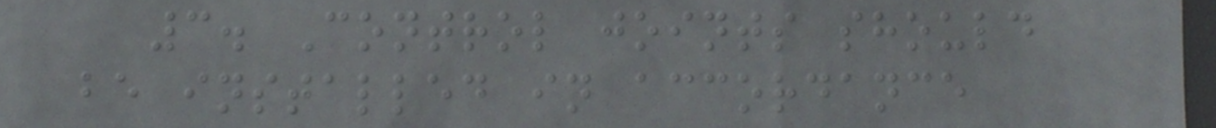3. Control joints should
be installed in accordance
